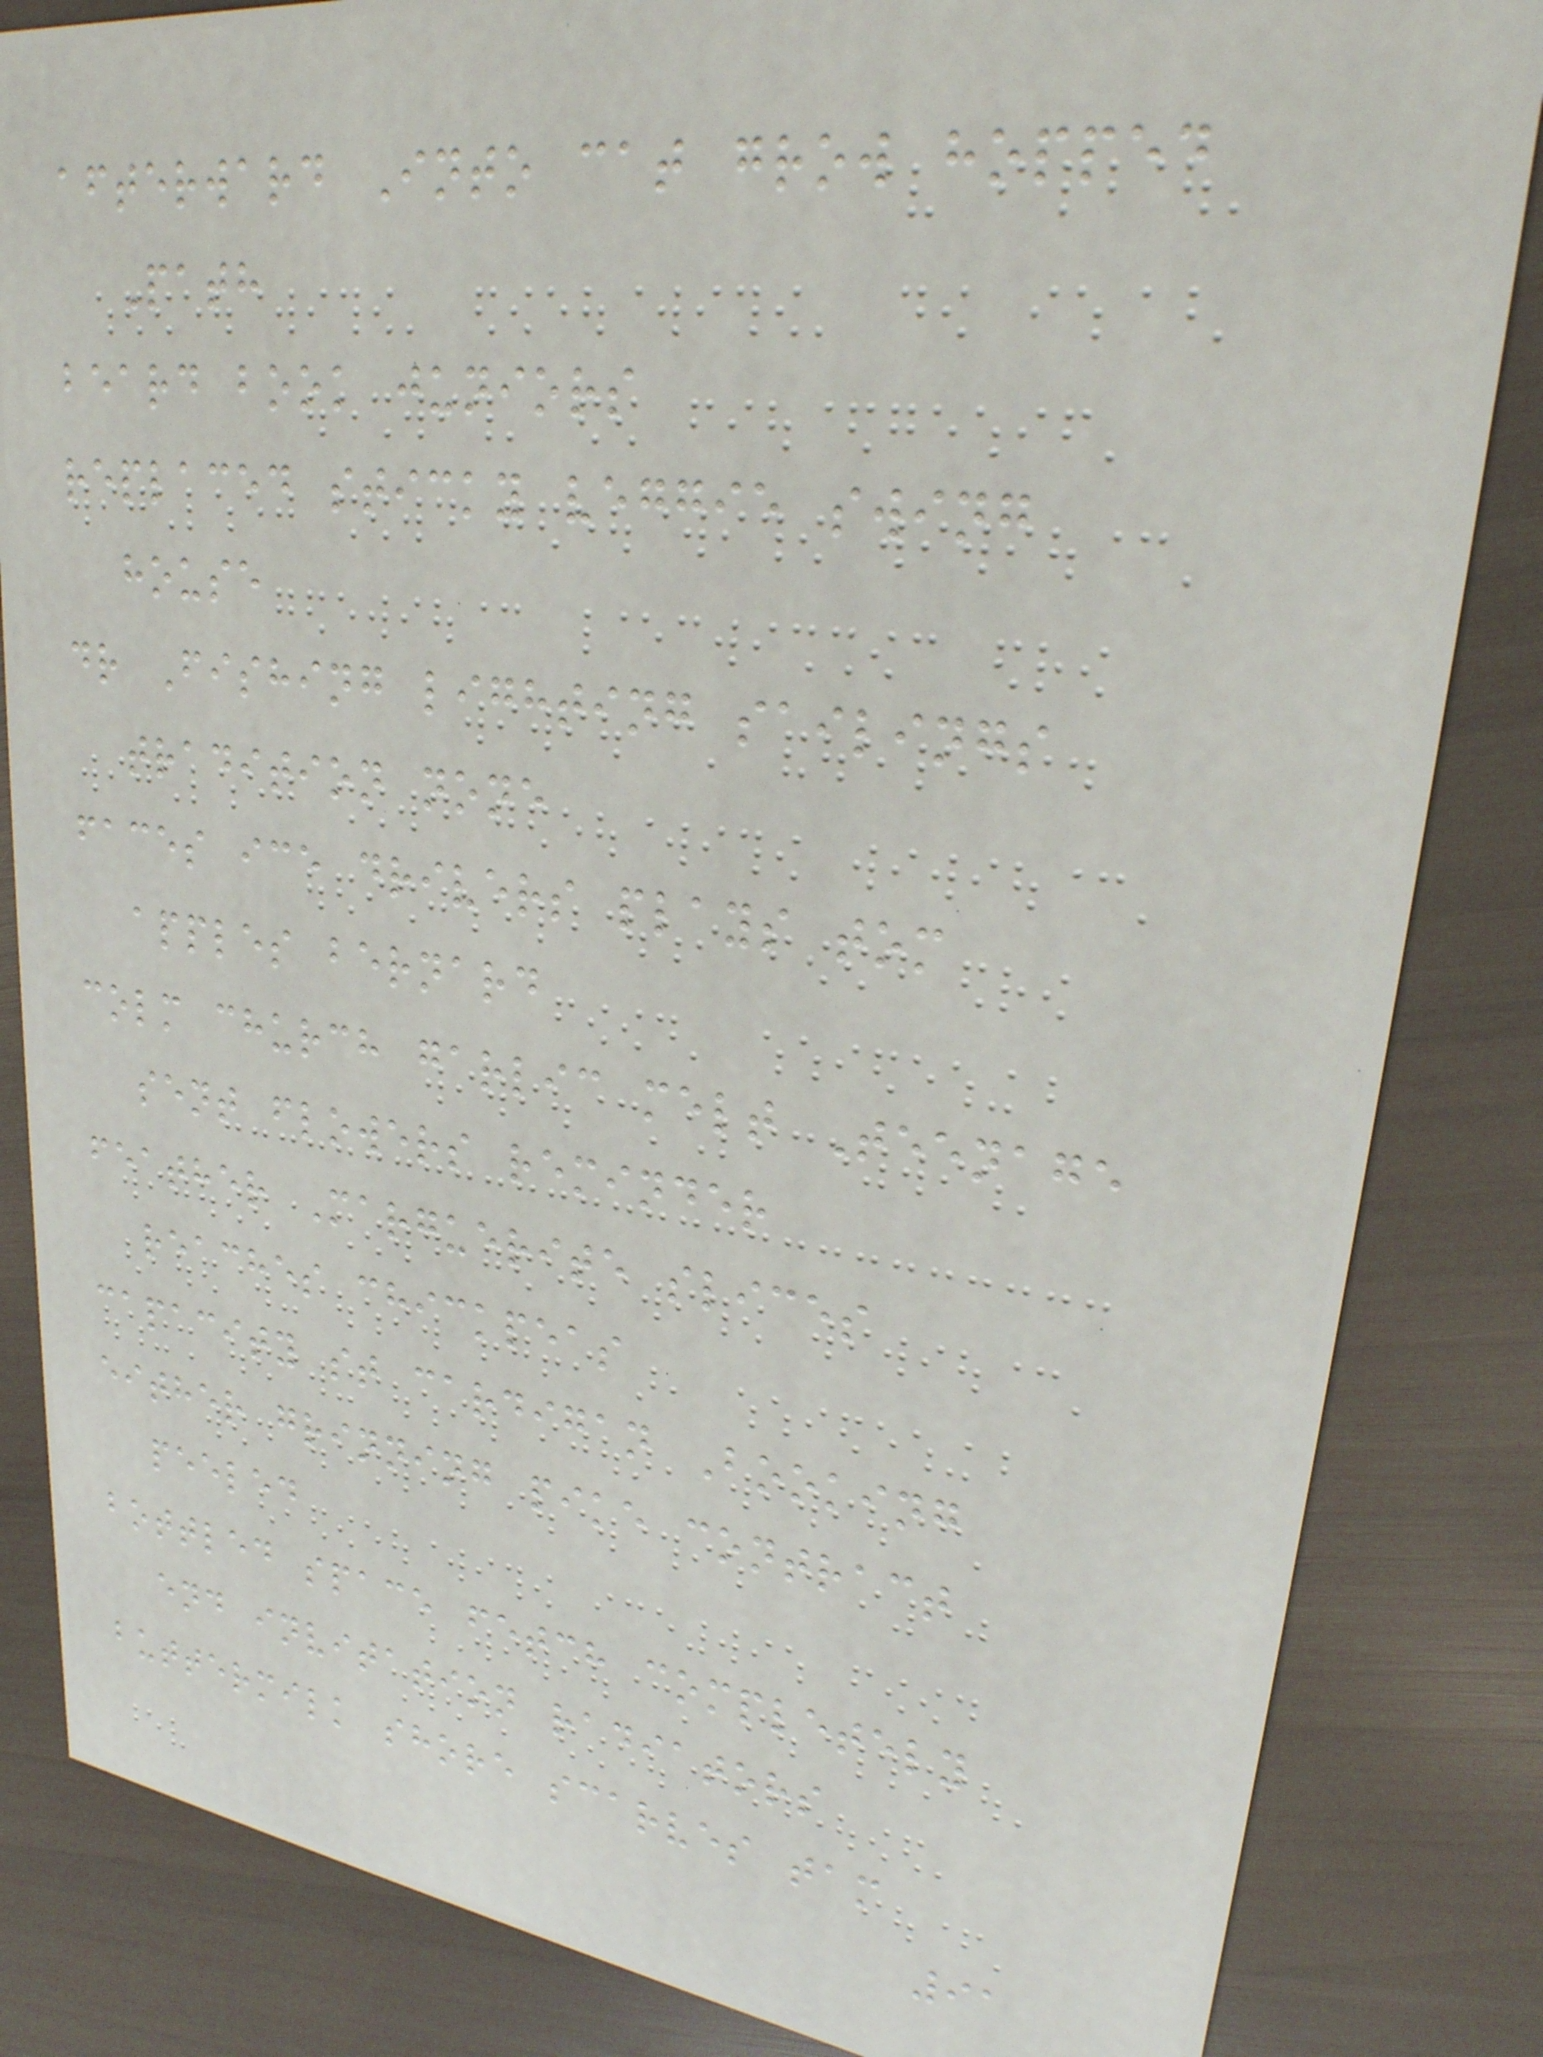afterward Into cat grow hopped
Path
beard book juniors
replaced sticky veggie swing
house
dr Fishing lighting sailings
tradition none
faces ice drivers plays tom
apples bernard
colm church garlic melt Teenage
sent flowers reminder
feather Marguerite slices
reaches chickpeas
capacity st cardigan Booking
either grinning pike contract
peeled
bottled space fetch completely
end invitation radiators
buttermilk shore scarves tam
91
